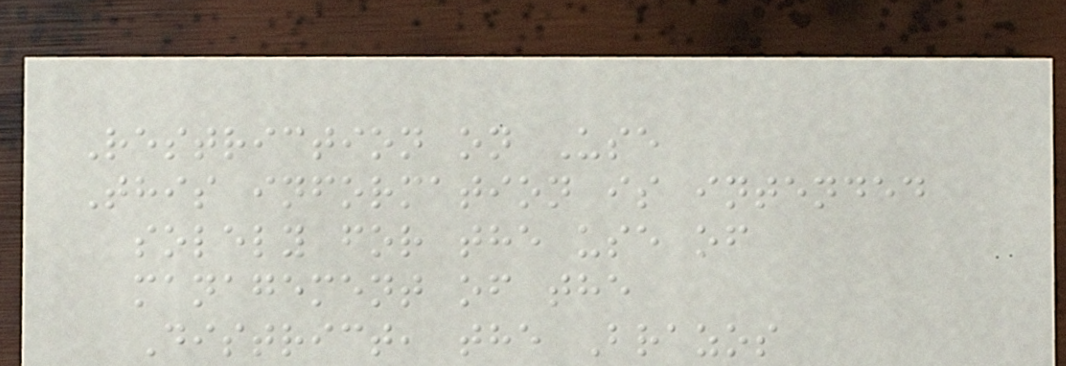Restriction on Use
This information is intended
solely for the use of
management of the
District, the Brazos
